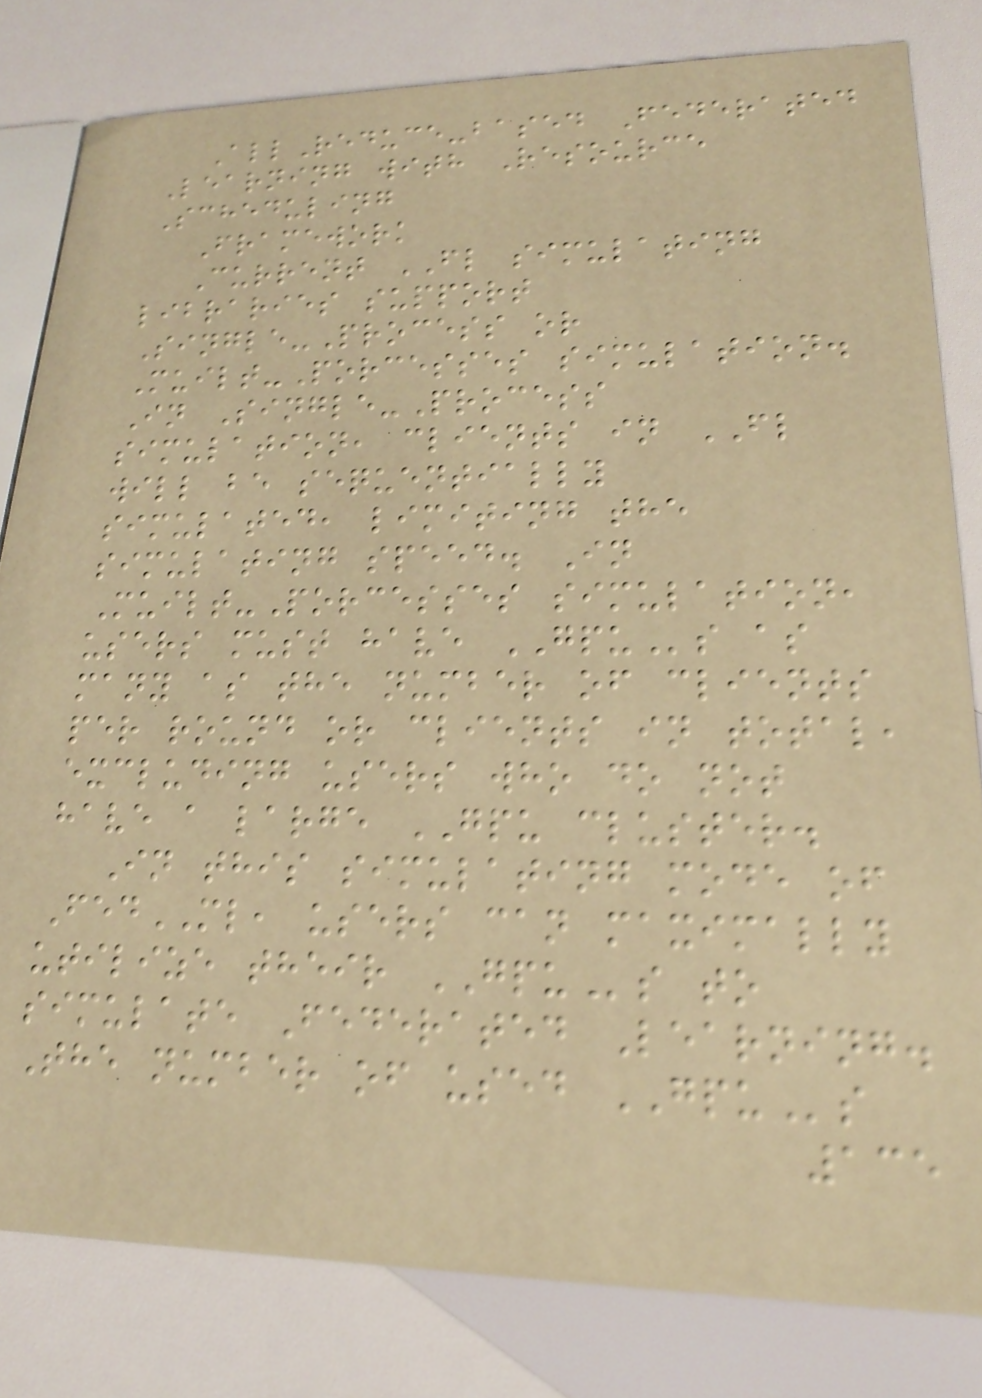AllReduce-based Federated
Learning with Resource
Scheduling
Framework
Current FL simulating
libraries support
Single-Process or
Muilt-Porcesses simulation.
In Single-Process
simulation, clients in FL
will be sequentially
simulated, limiting the
simulating speed. In
Muilt-Porcesses simulation,
users must have GPUs as
many as the number of clients
per round or clients in total,
excluding users who do not
have a large GPU cluster.
In this simulating mode of
FedML, users can maximally
utilize their GPUs to
simulate Federated Learning.
The number of used GPUs
135
